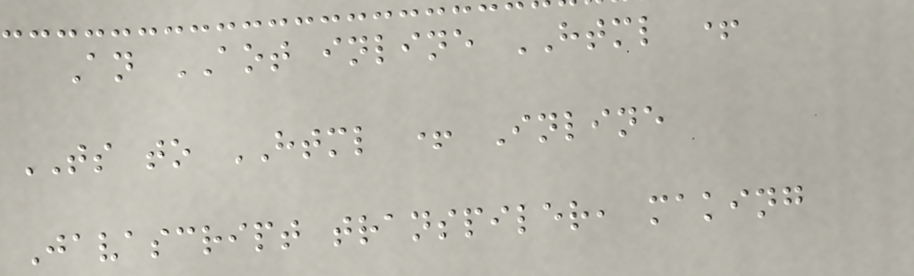An AOT inline HTML +
TS to HTML + Inline
Javascript transpiler, making
